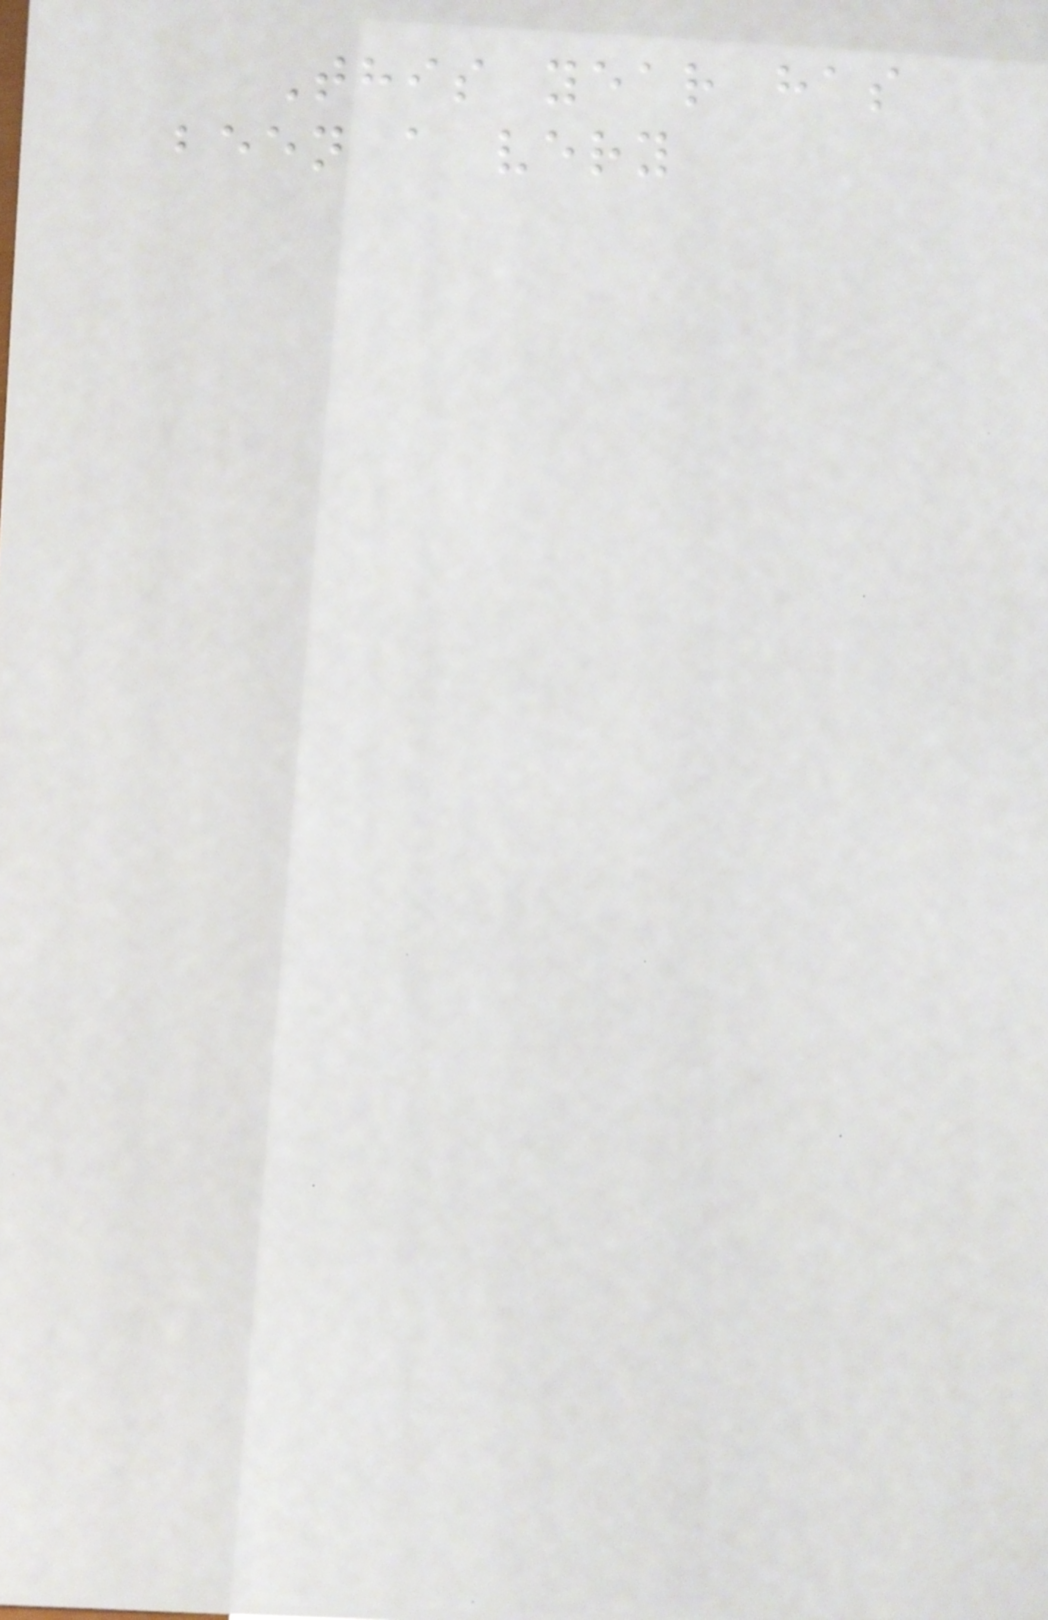This year has
been a very
